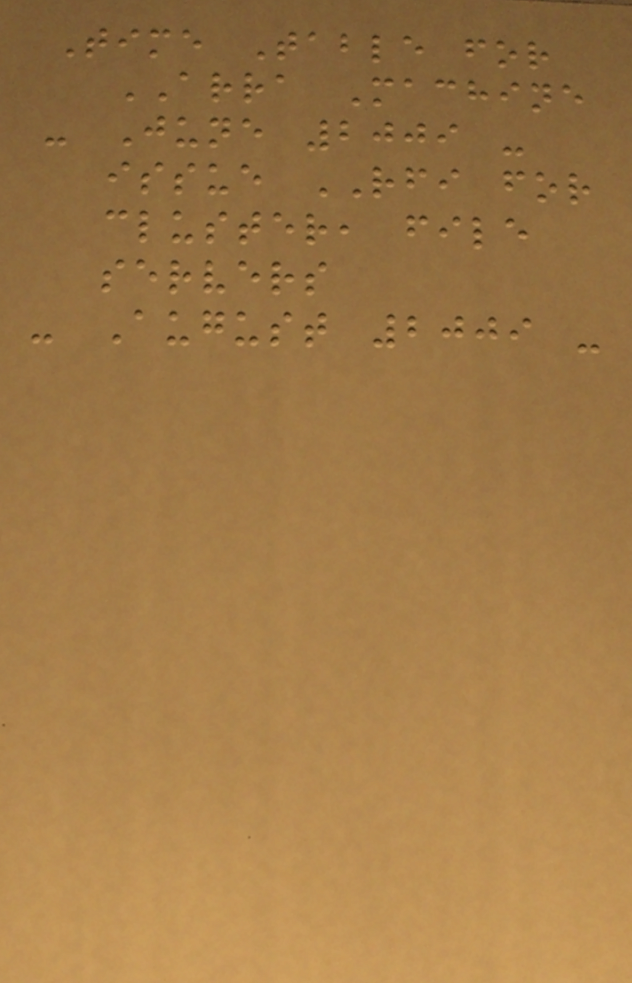Time Table for
ARRA Machine
- June 2009 -
issue RFI for
cluster, file
servers
- August 2009 -
